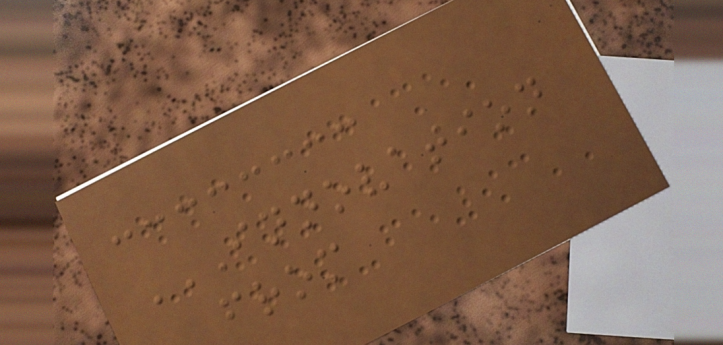INNOVATION
FROM
